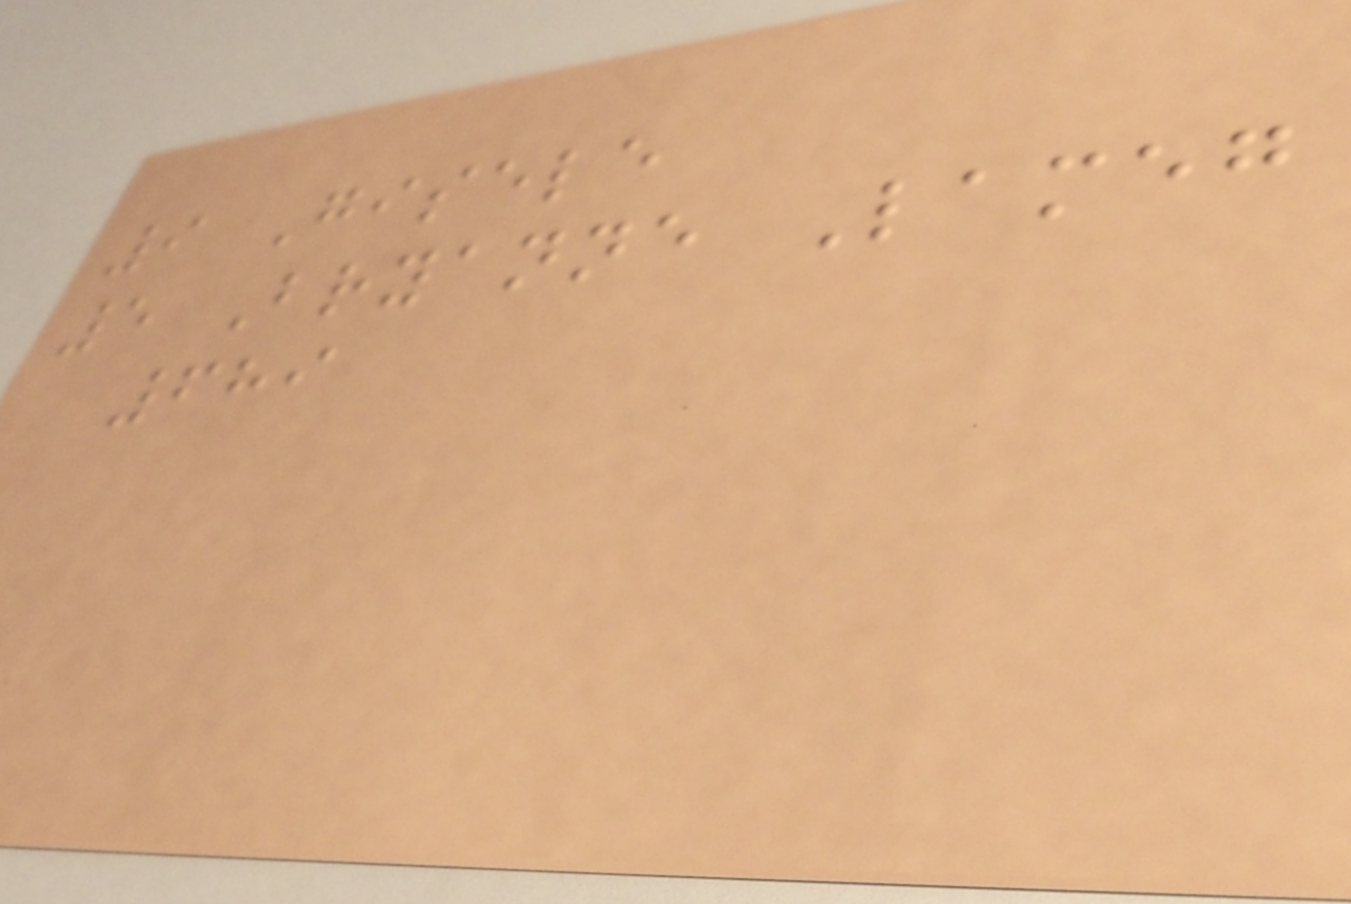9 Gisele
5 Bryanne Lameg
689
